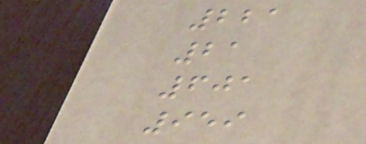221
21
601
959
